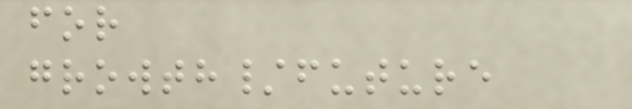for
growth/future
